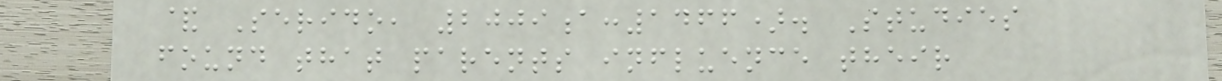& Serido, 2009a:1466). Studies
found that parents influence their
